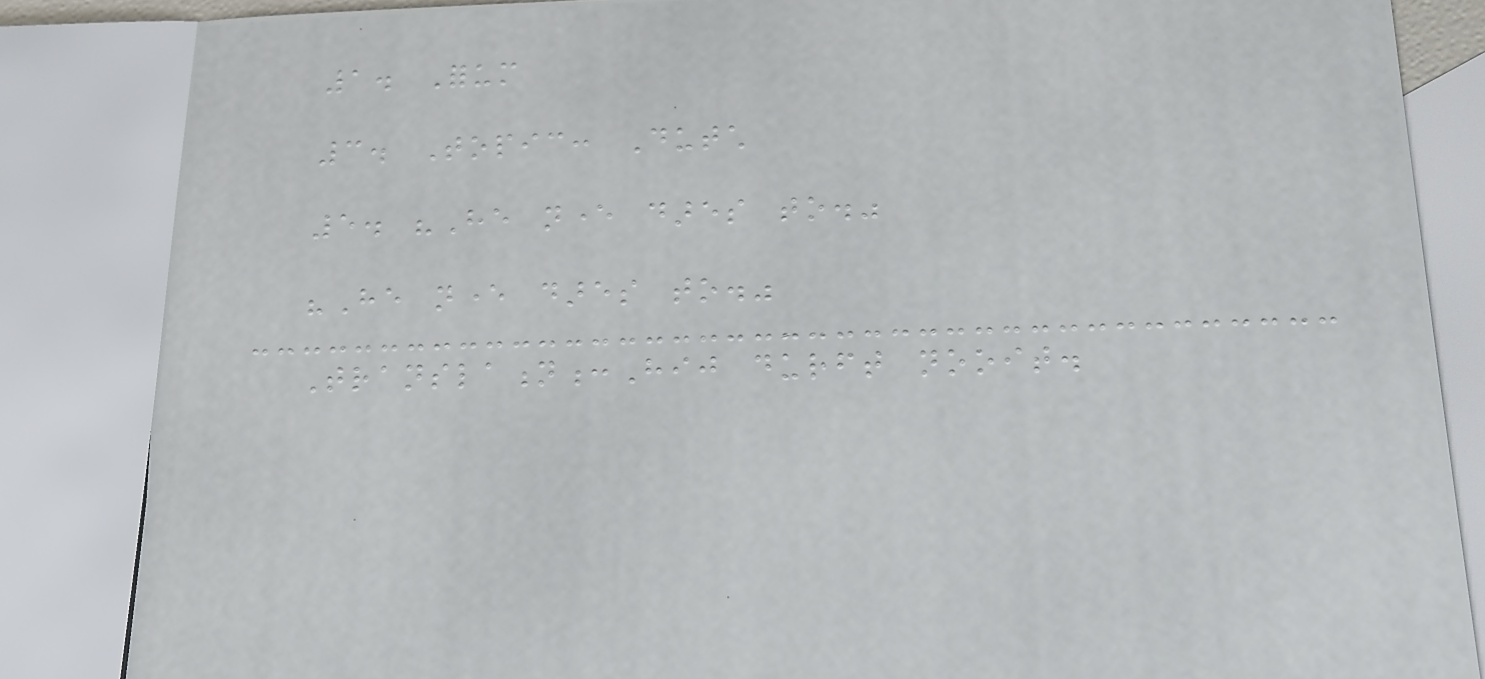1. Forum
3. Topic: Dutch
5. "He never dares to."
"He never dares to."
Translation:Hij durft nooit.
